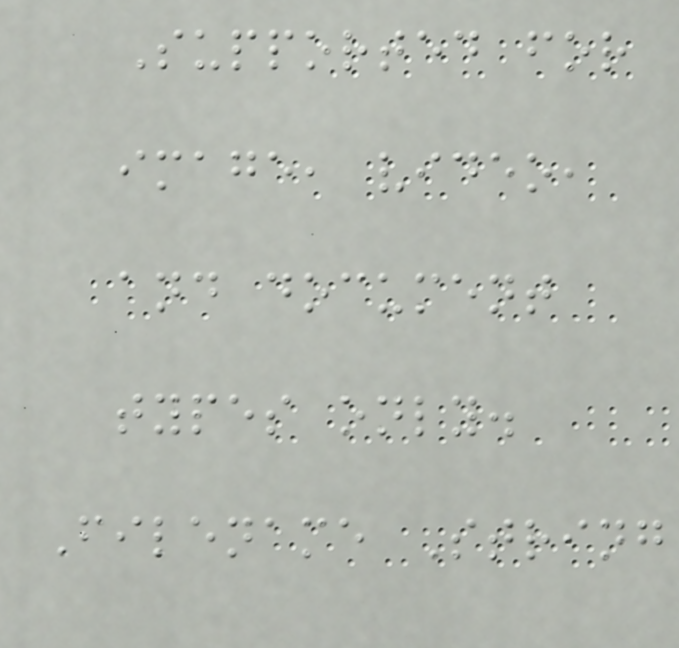Supported for
image, video,
and document
types only.
Filename String
